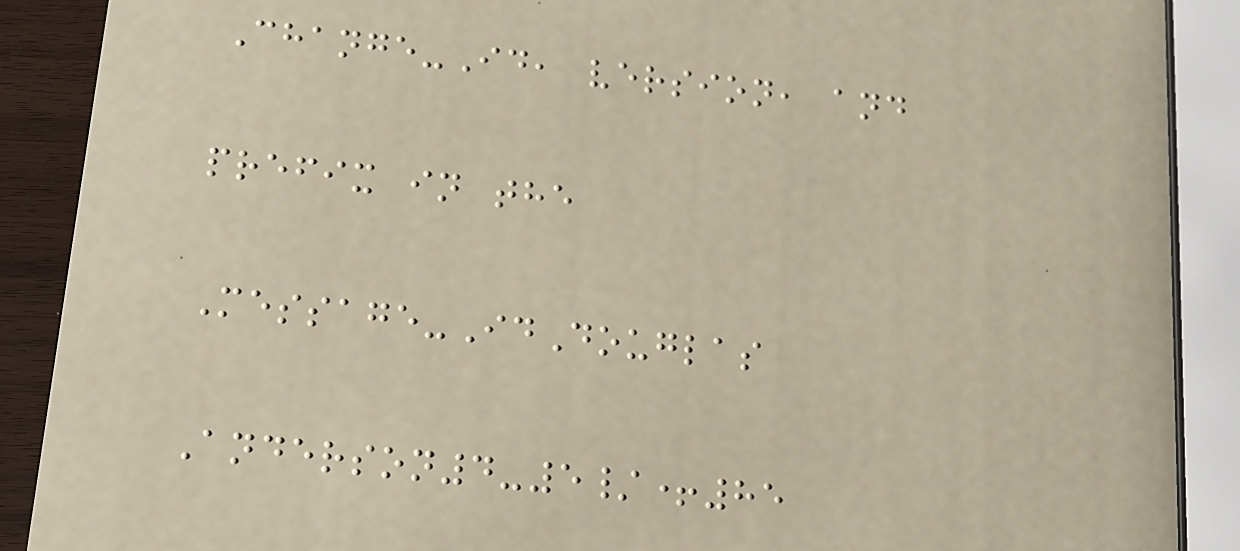Change-Id, version, and
prefix in the
Message-IdDouglas
Anderson4-5/+85
